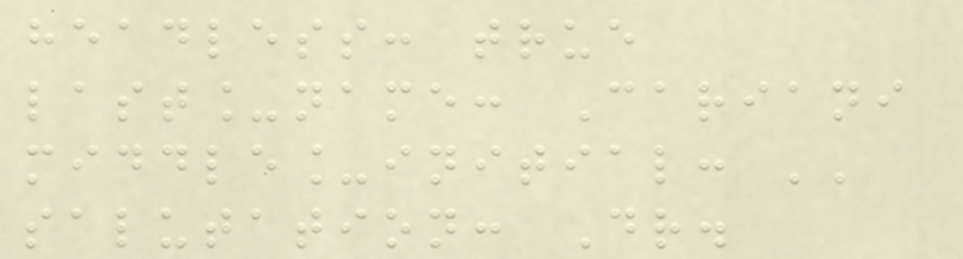headless: true
last_name: Cariani
middle_initial: ''
salutation: Dr.
